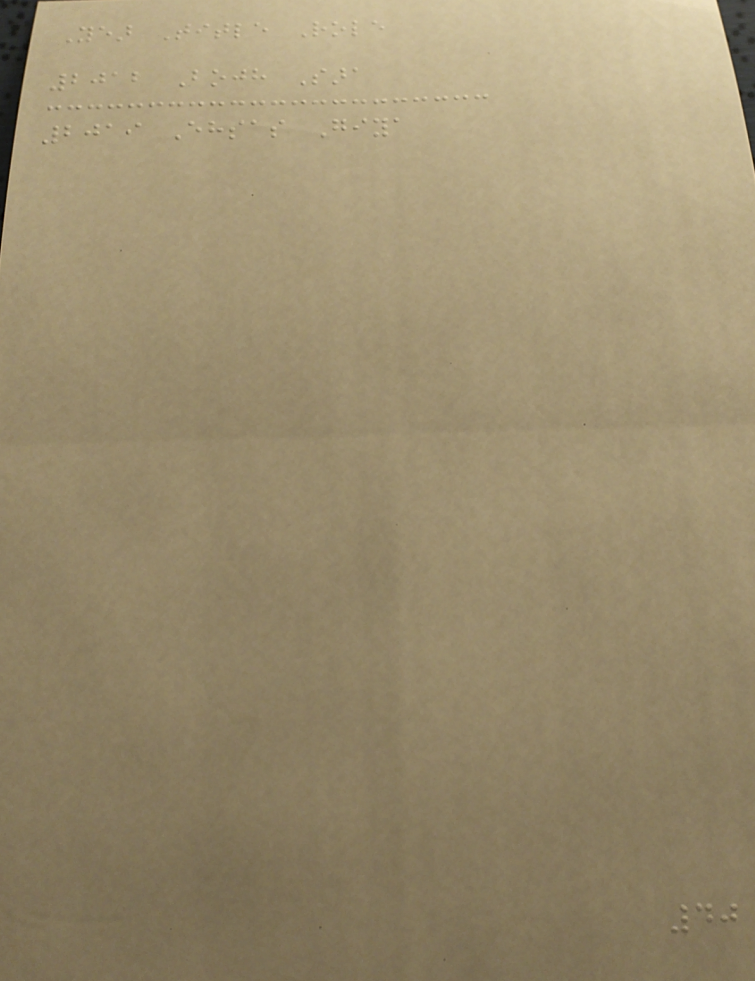Year Title Role
2012 Bojh Sara
2019 Ehsas Giya
40
